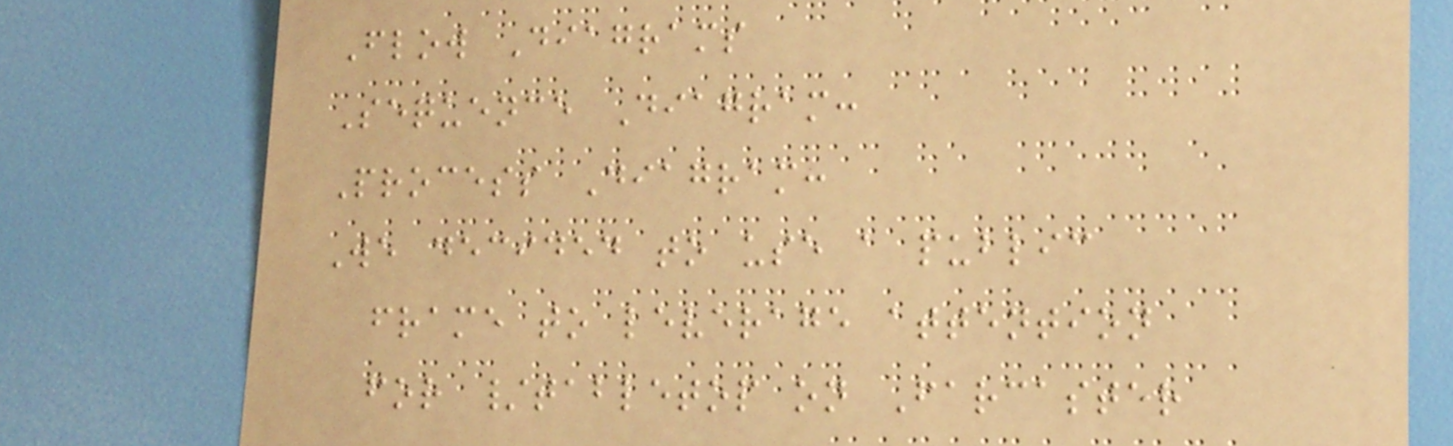Flow Diagrams
Sequence Diagram:
Process Diagram:
We decided to use a public
frame to leverage attention
for /tabletop on Farcaster
